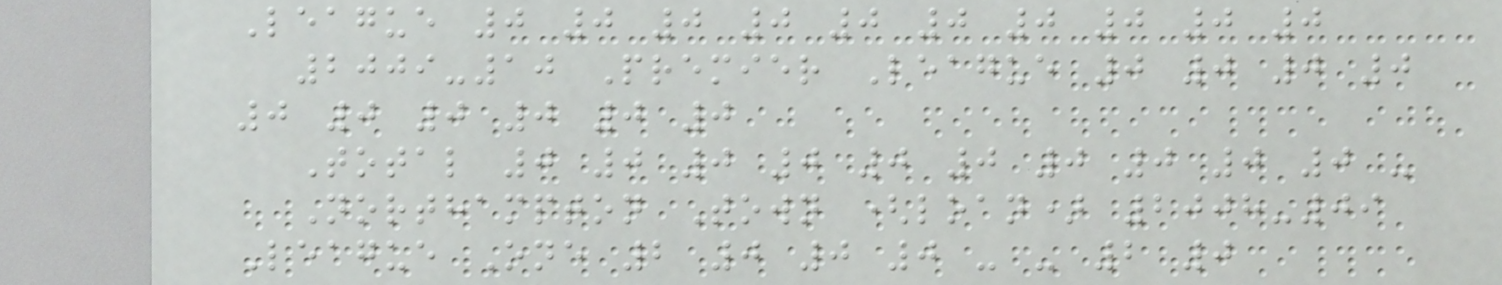League 0 0 0 0 0 0 0 0 0 0
2009-10 Premier League 0 0 0 0
0 0 0 0 0 0
Total 0 0 0 0 0 0 0 0 0 0 -
Northampton Town (loan) 2008-09
League One 2 0 0 0 - - 2 0
